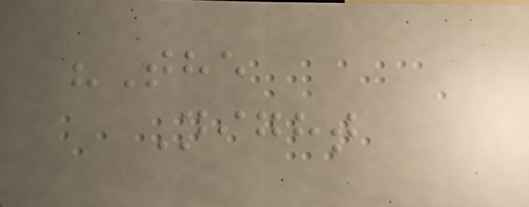"The
Night
